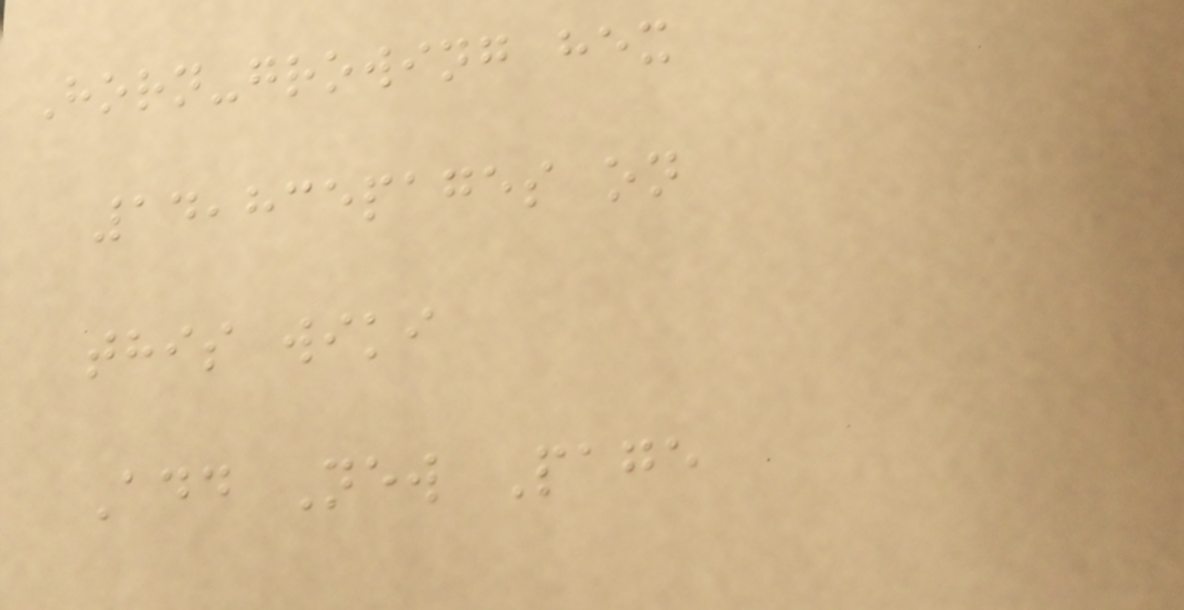Horn-growing hex
14,835pages on
this wiki
Add New Page
